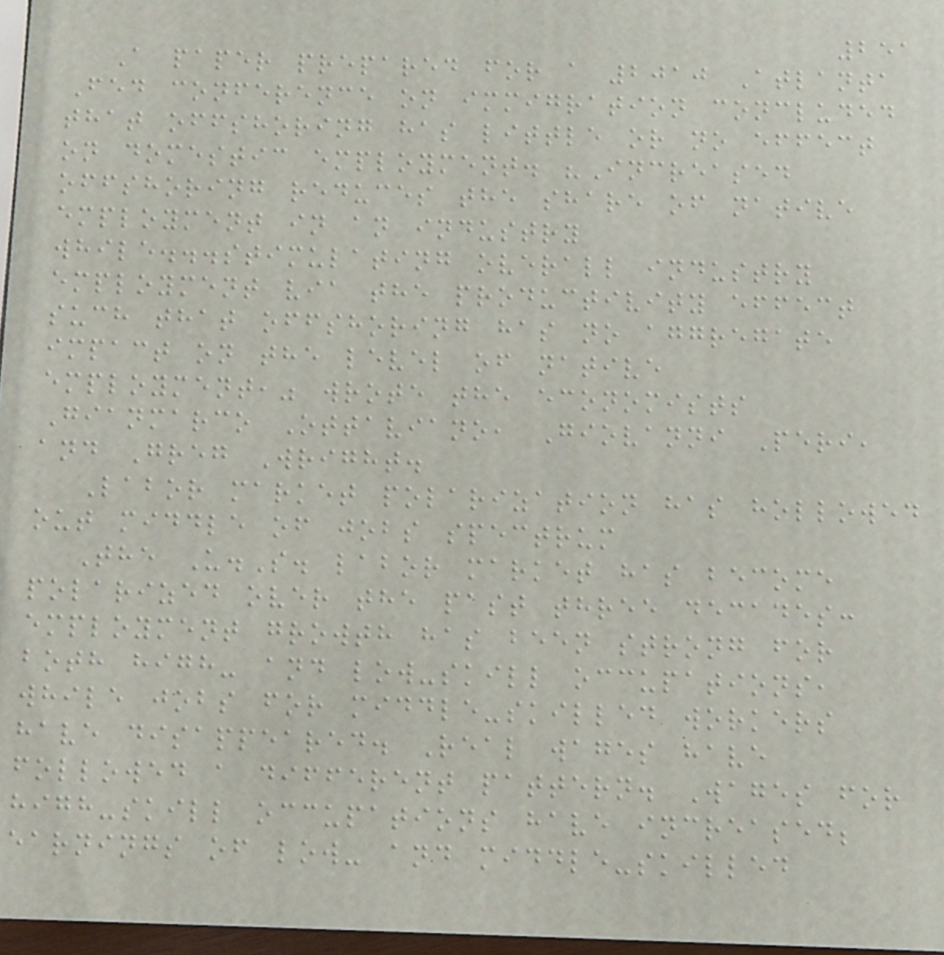251
A paper prepared for a 2010 Atlanta
Fed conference on immigration concluded
that offshoring has little or no effect
on domestic employment. "Increased
offshoring reduces the share of native
employment in an industry
while...stimulating overall industry
employment via the productivity effect
such that offshoring has no aggregate
impact on the level of native
employment," wrote the economists
Gianmarco Ottaviano, Giovanni Peri,
and Greg Wright.
Labor market polarization has hollowed
out middle of jobs spectrum
The U.S. labor market has become
polarized over the past three decades:
employment growth has been strong for
both high- and low-skill occupations,
while jobs for middle-skilled workers
have disappeared. Real wages have
followed a different pattern. Wages for
high-skill occupations have increased;
earnings of low- and middle-skilled
